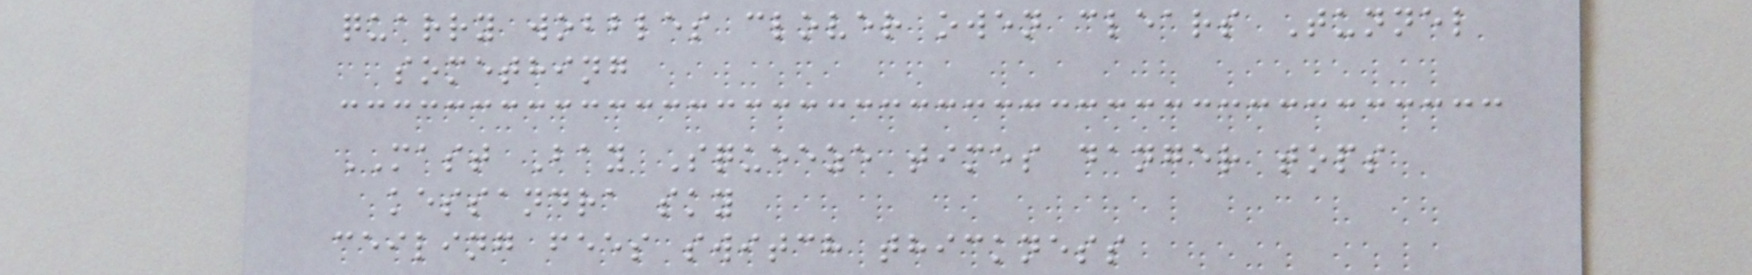quarry wobbles clover owen clears Tunnel
something
MAST Bay Squeeze times danger tops
kessandra sky
ceiling fees switch thickness
